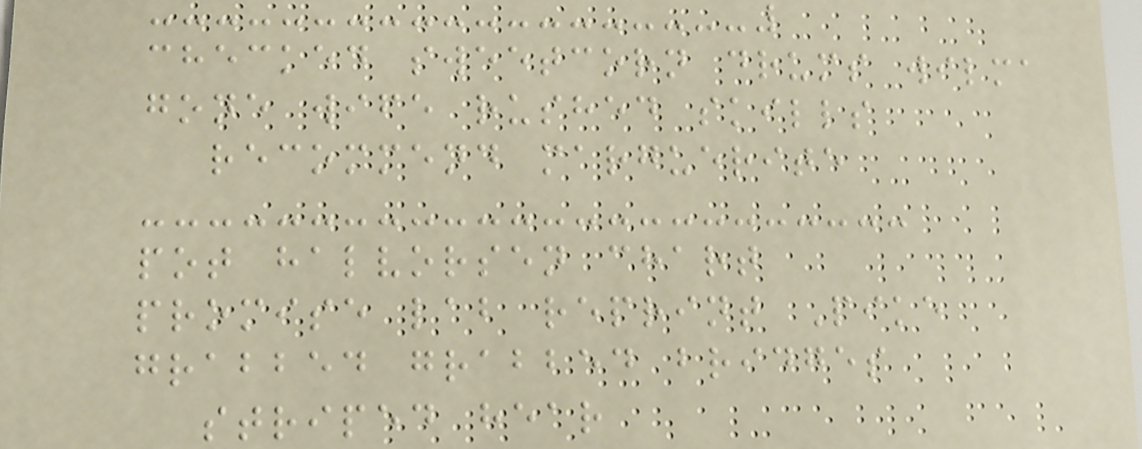checked sweetcorn drums wilma
gone wife rushed skills
recommend marguerite
pot halvorsen chart
promise lab reprint Pike
grabbed grabbed bridges
striped hear
